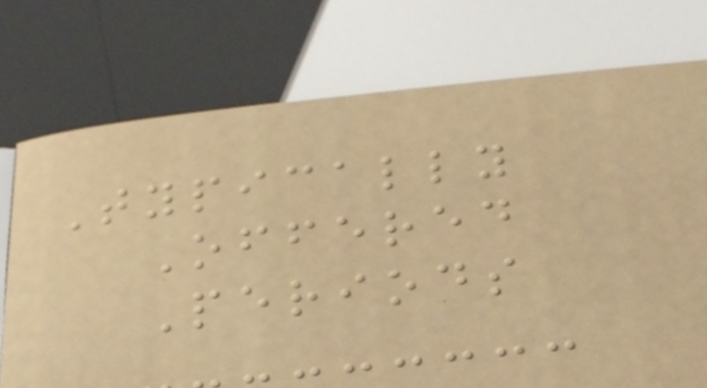Typically
Offered
Periods
